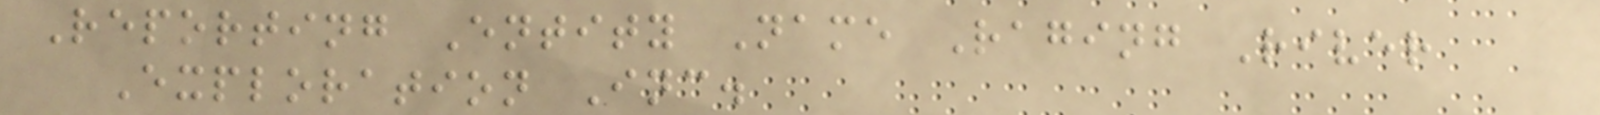Reporting Entity Name Raging River
Exploration Inc.
